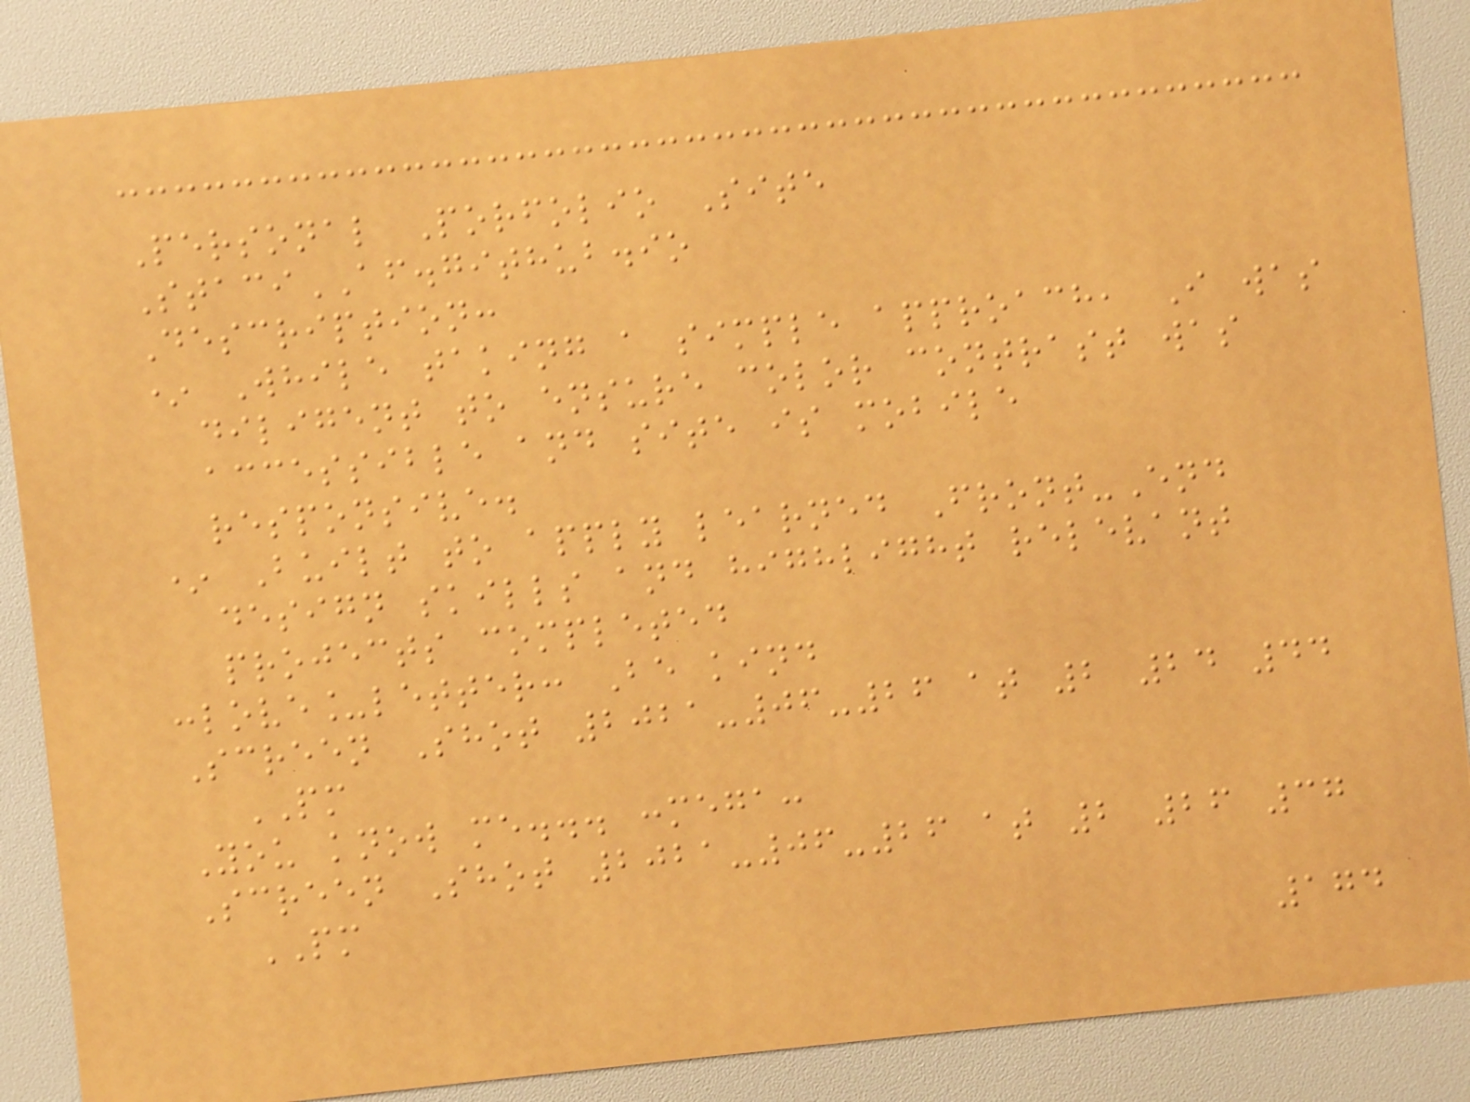Personal Porfolio Site
StaciAF.github.io
Description:
* While taking a simple approach, I was
diligent to ensure color contrast was
accessible and site is mobile
responsive.
* Built to apply learned Front-End
design skills and highlight relevant
projects completed
:love_letter: Be kind
Screen Shot 2021-06-26 at 2 24 44
PM
You know me... :mega:
Screen Shot 2021-06-26 at 2 26 37
PM
174
